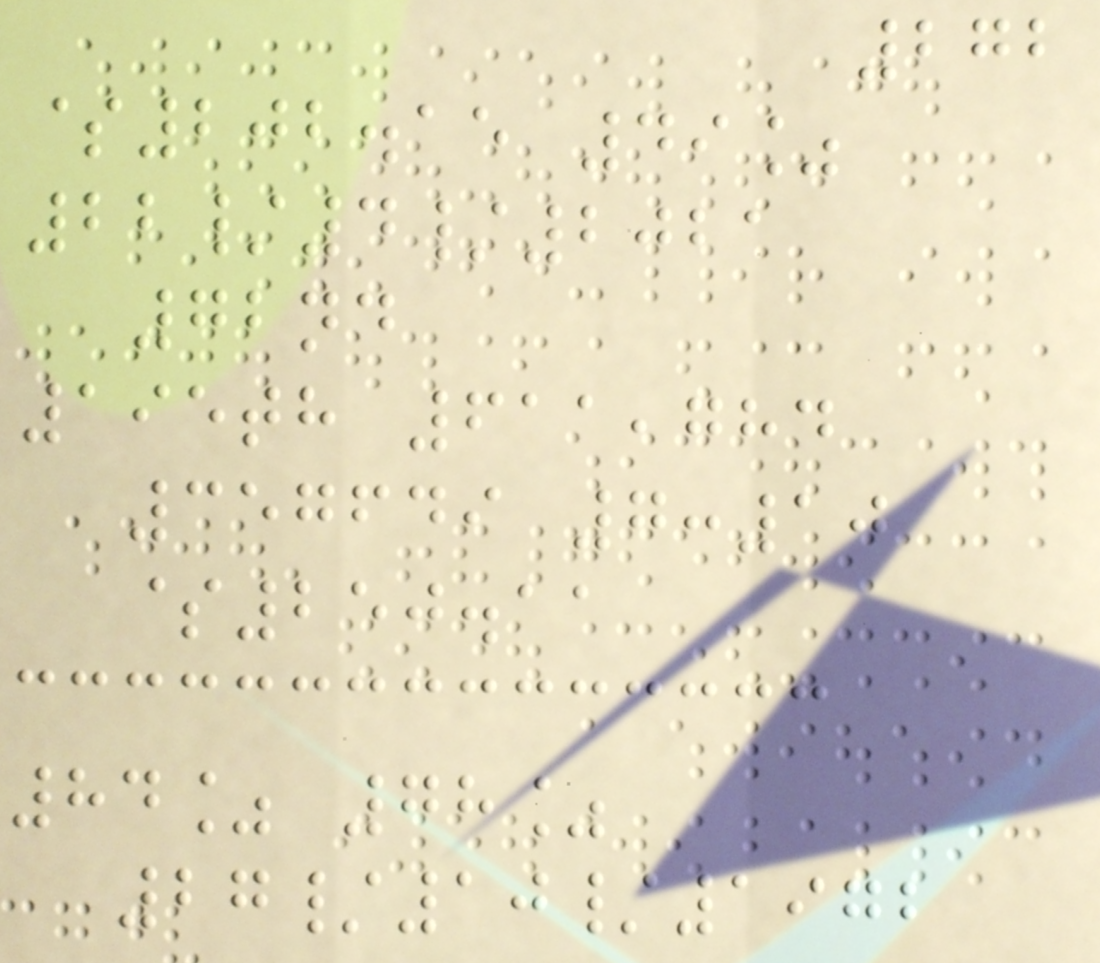272
$202.15 49%
22/4/2021
72nd
195th 611,784
357649 7:10
$250.11
84% 78%
27/10/1972
